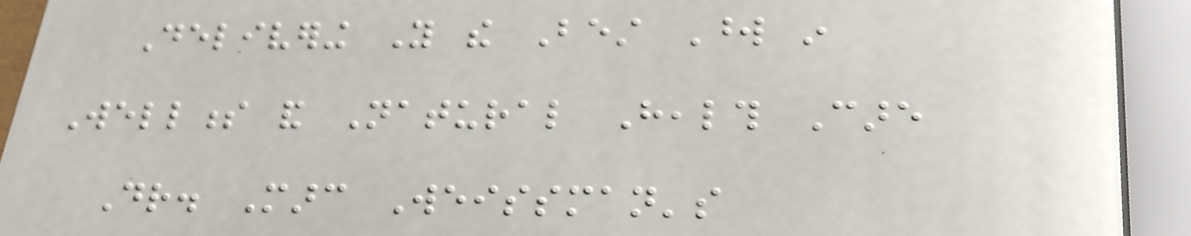Delivering You the Best Word in
Wellness and Natural Health Care
Dr. Marc Weissman's
